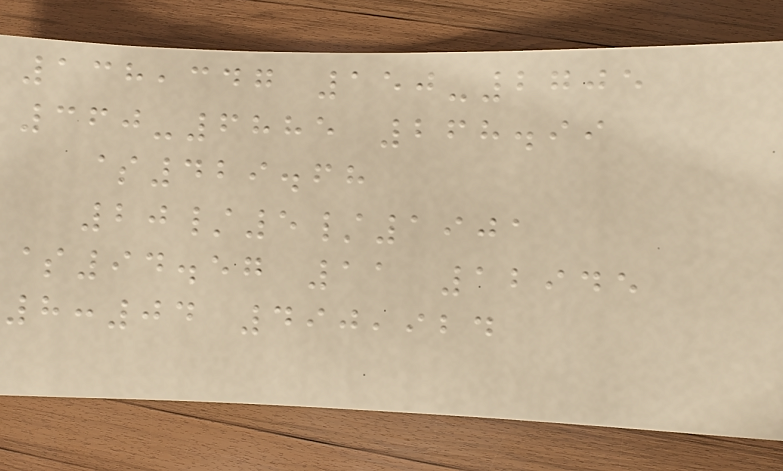138,347 150-2705
360-6885 268.99
$429.68
20/5/1901
$94.57 11 12945
8:04 490,924
